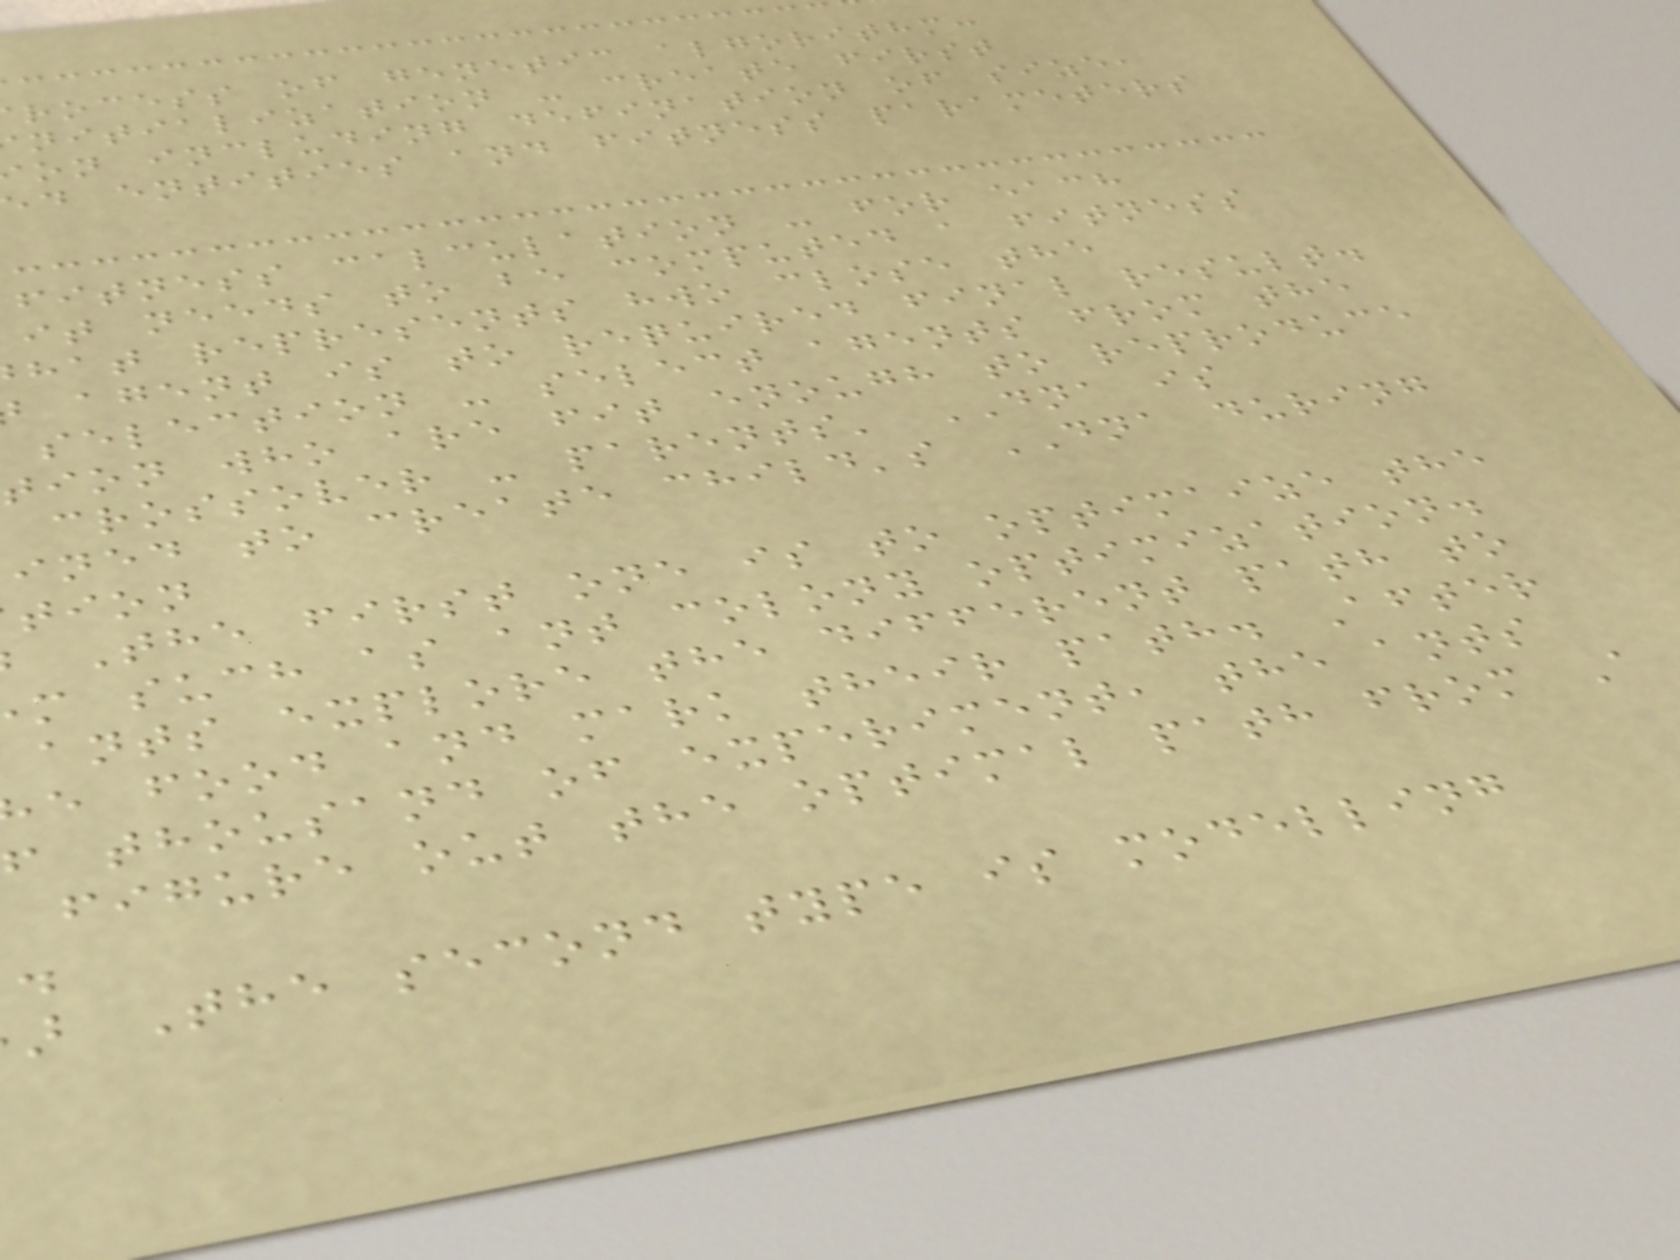rocess of genetic algorithm:
nitialization - create first
on including defination of size,
d entities and fitness parameters
fitness calculation - for each
it needs to be computed a fitness
hat represents hwo close the
agent is to required final result.
selection - select agents from the
tion who are fit enough to reproduce
crossover - parents' DNA is
ined to create child's DNA during
tion
The first one is to optimaize the
m such as ant colony optimization.
ants explore the different path to
e food and mark their path. After
f thousand of experiment, the ants
figure out the optimal path from A
The second type is modelling
